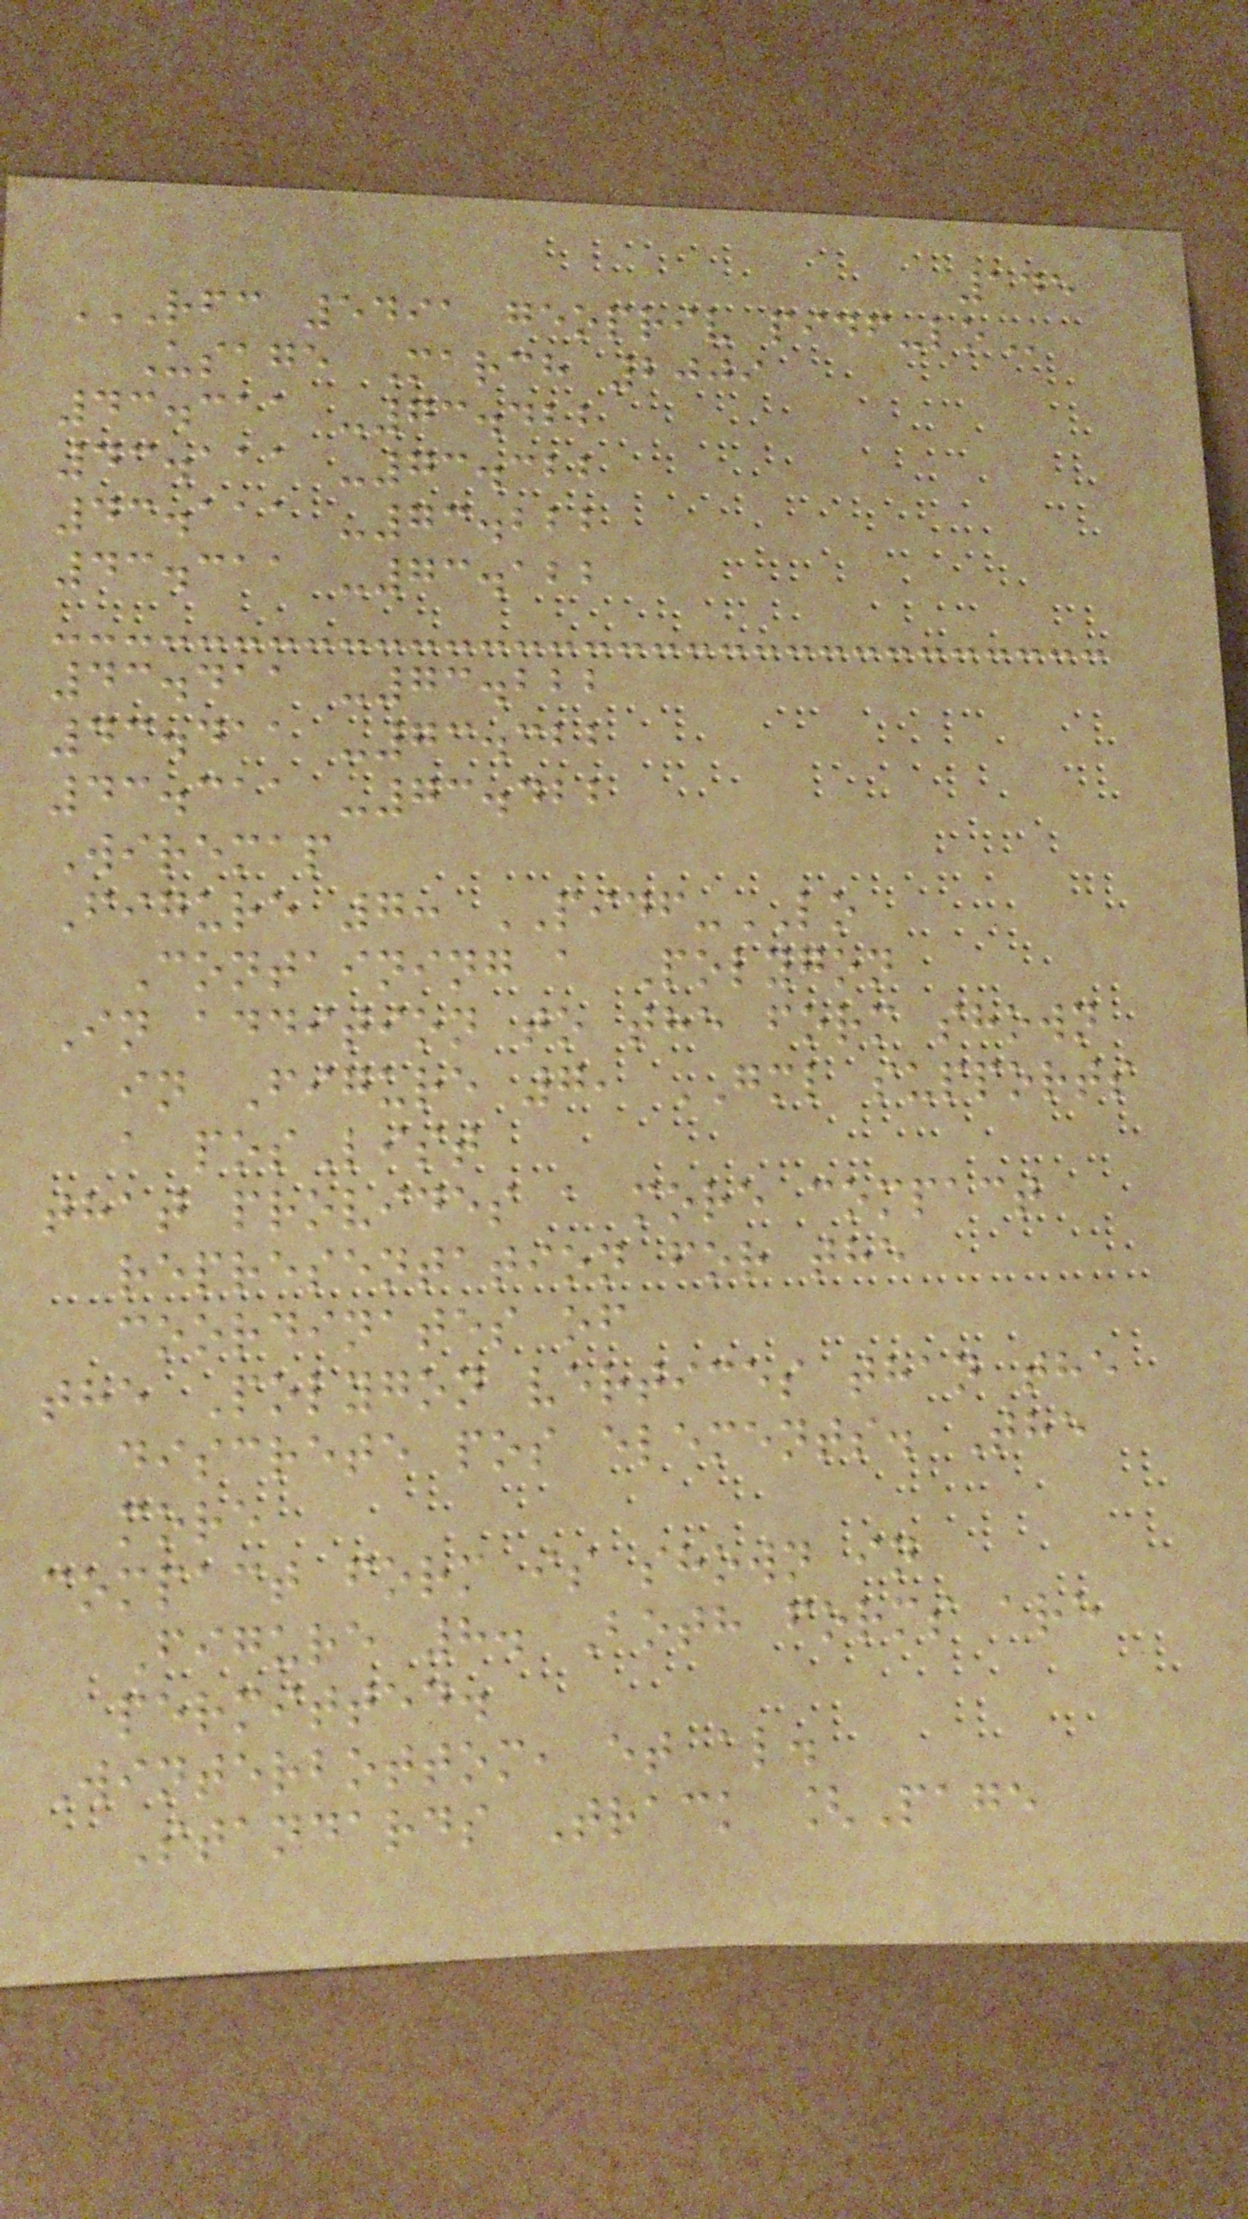145
RFC 5491 GEOPRIV PIDF-LO
Usage March 2009
43.311 -73.422
43.111 -73.322
43.111 -73.222
43.311 -73.122
43.411 -73.222
43.411 -73.322
43.311 -73.422
Wiremap
Figure 7: PIDF-LO
Containing a Polygon
In addition to the form shown
in Figure 7, GML supports
a posList
that provides a more compact
representation for the
coordinates of
the Polygon vertices than the
discrete pos elements. The
more
compact form is shown in
Figure 8. Both forms are
permitted.
Winterbottom, et al.
Standards Track [Page
